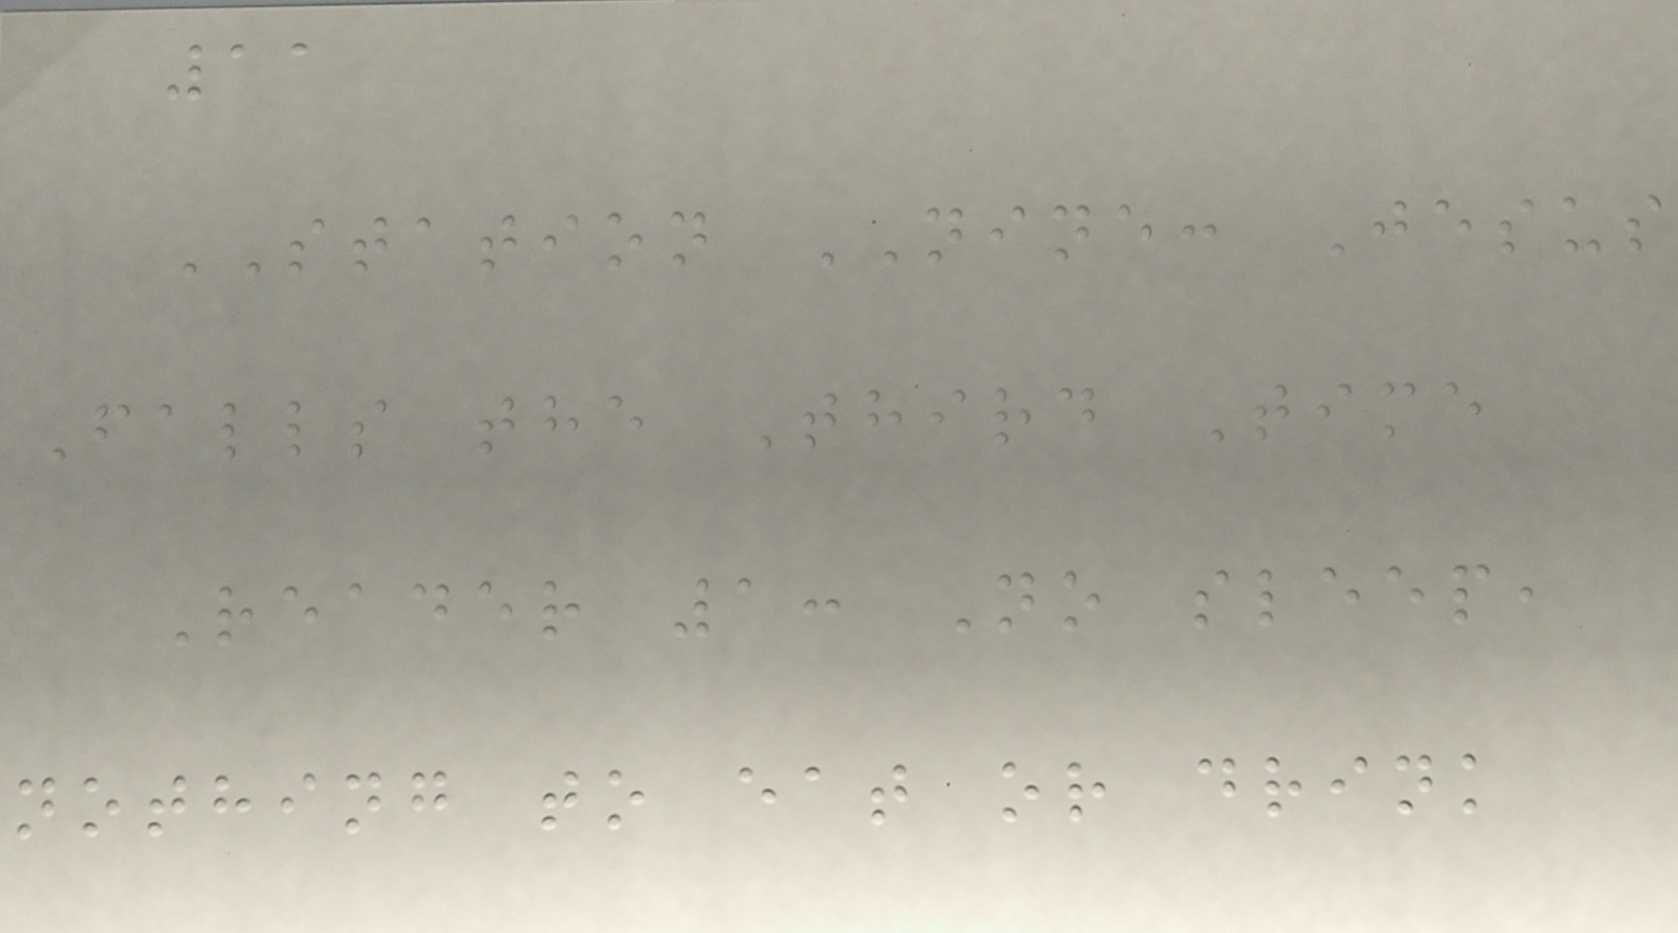11
STATION NINE: Jesus
Falls the Third Time
Reader 1: No sleep,
nothing to eat or drink
